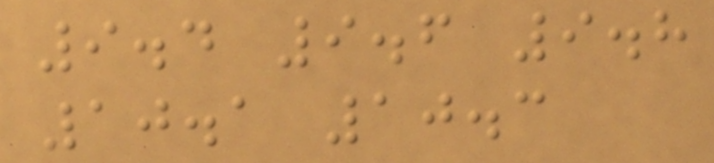9.4 9.6 9.8
10.1 10.3
